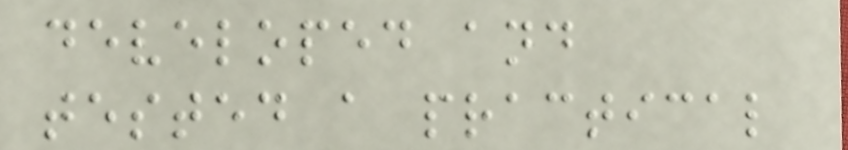developed and
tested a practical
